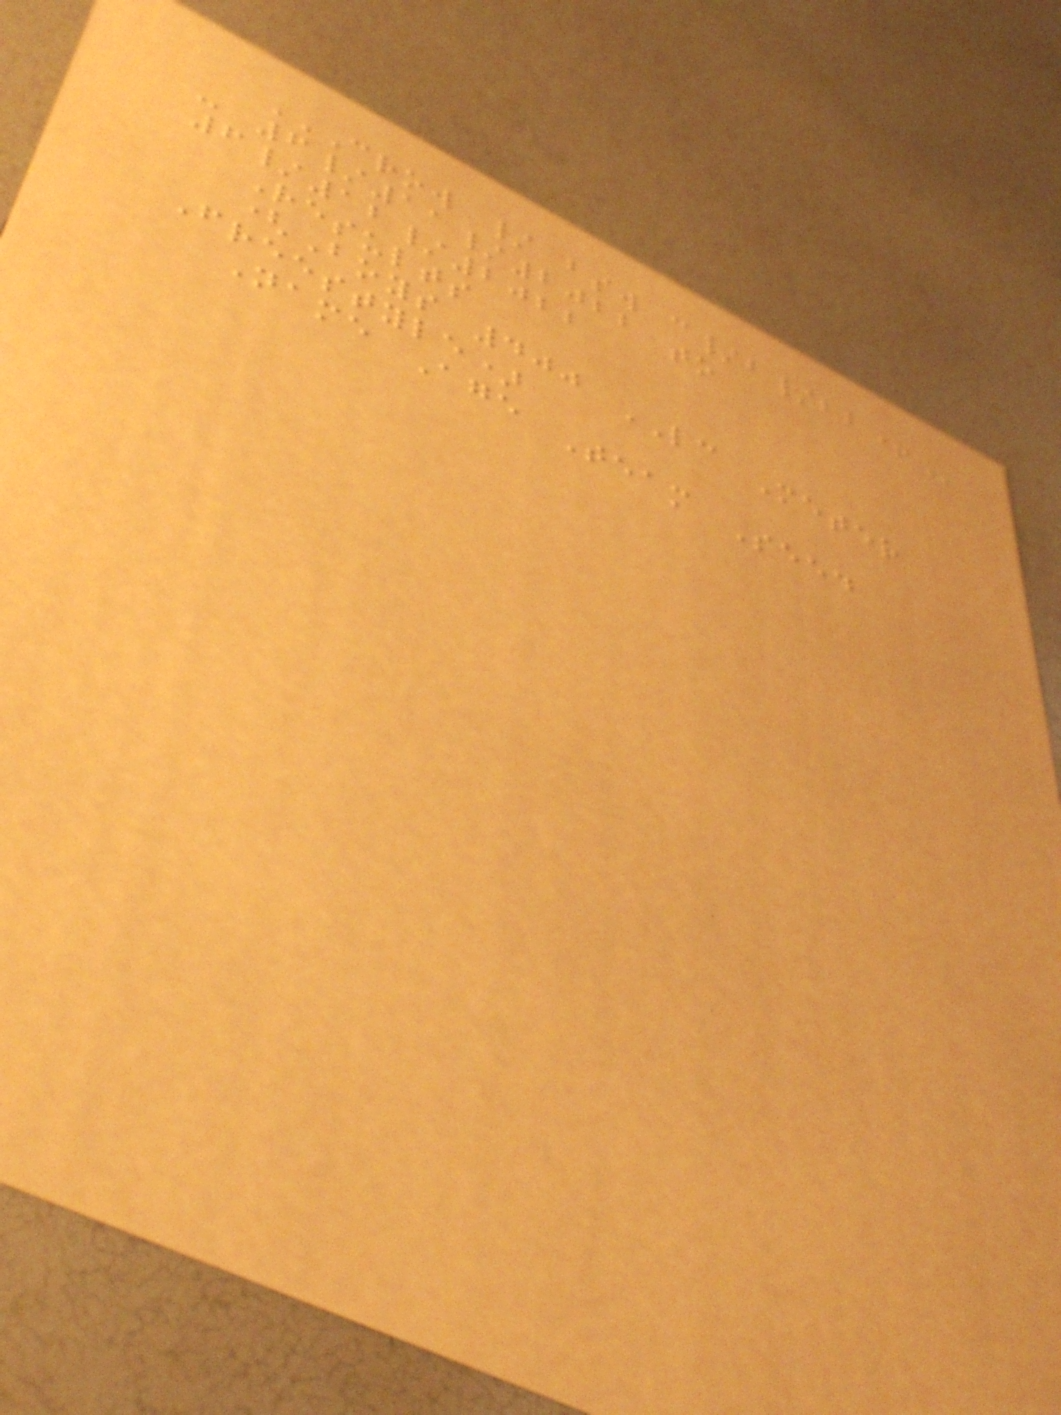CROW / BSW C/B/BB+
- 6/11/2022 to
6/12/2022
Results
(Boys 400 LC Meter
Freestyle)
Name Age Team Seed
